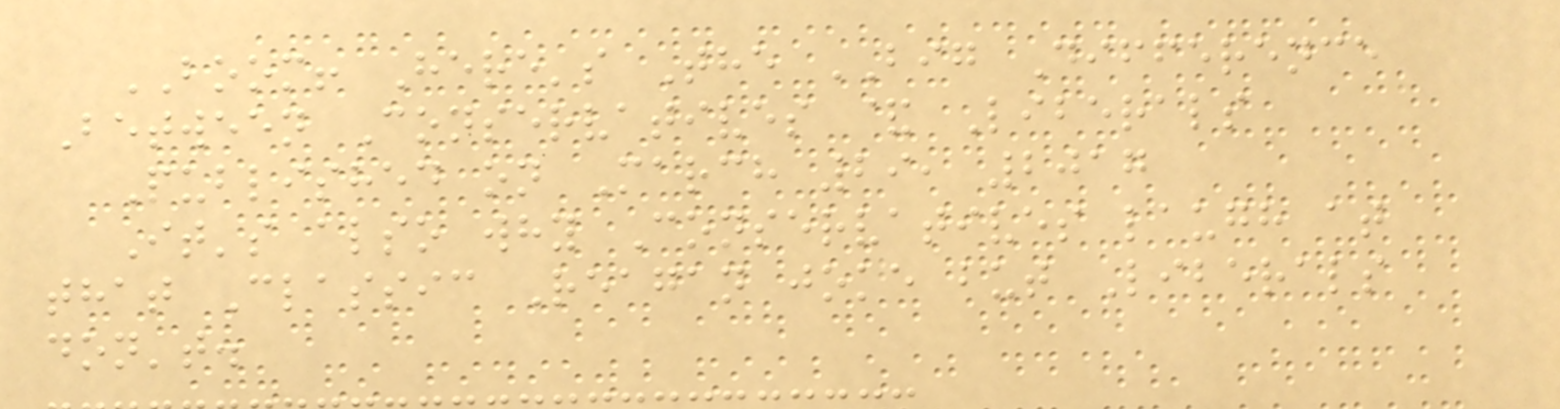BOOM! Here's The BIG Difference
Between Conservatives & Liberals
Published on March 29, 2017
It's also why Conservatives laugh at
that Classic Reagan joke but Liberals
don't.
